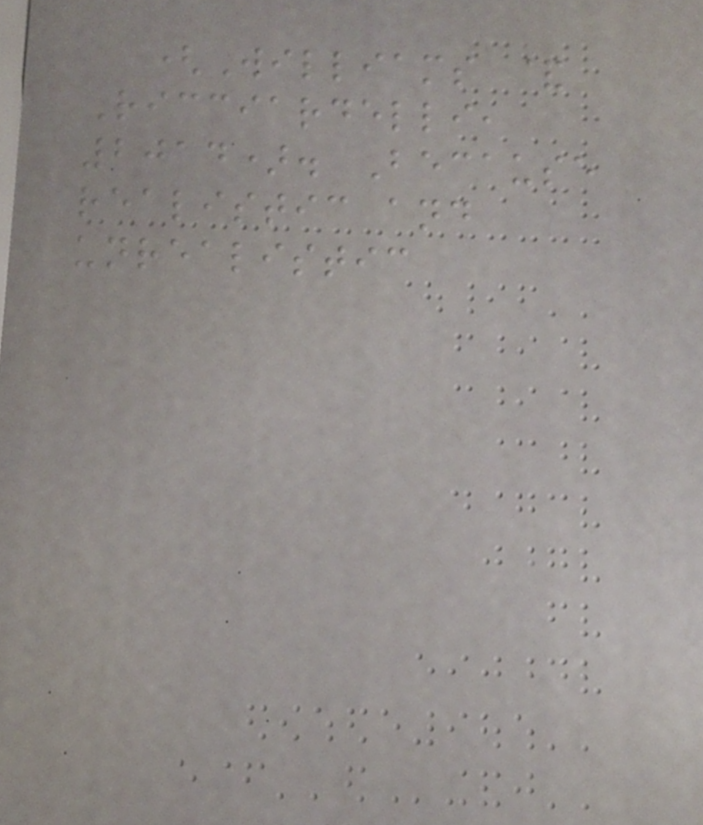(Williams &
Ricciardelli,
2014). Because
realistic and
unrealistic
